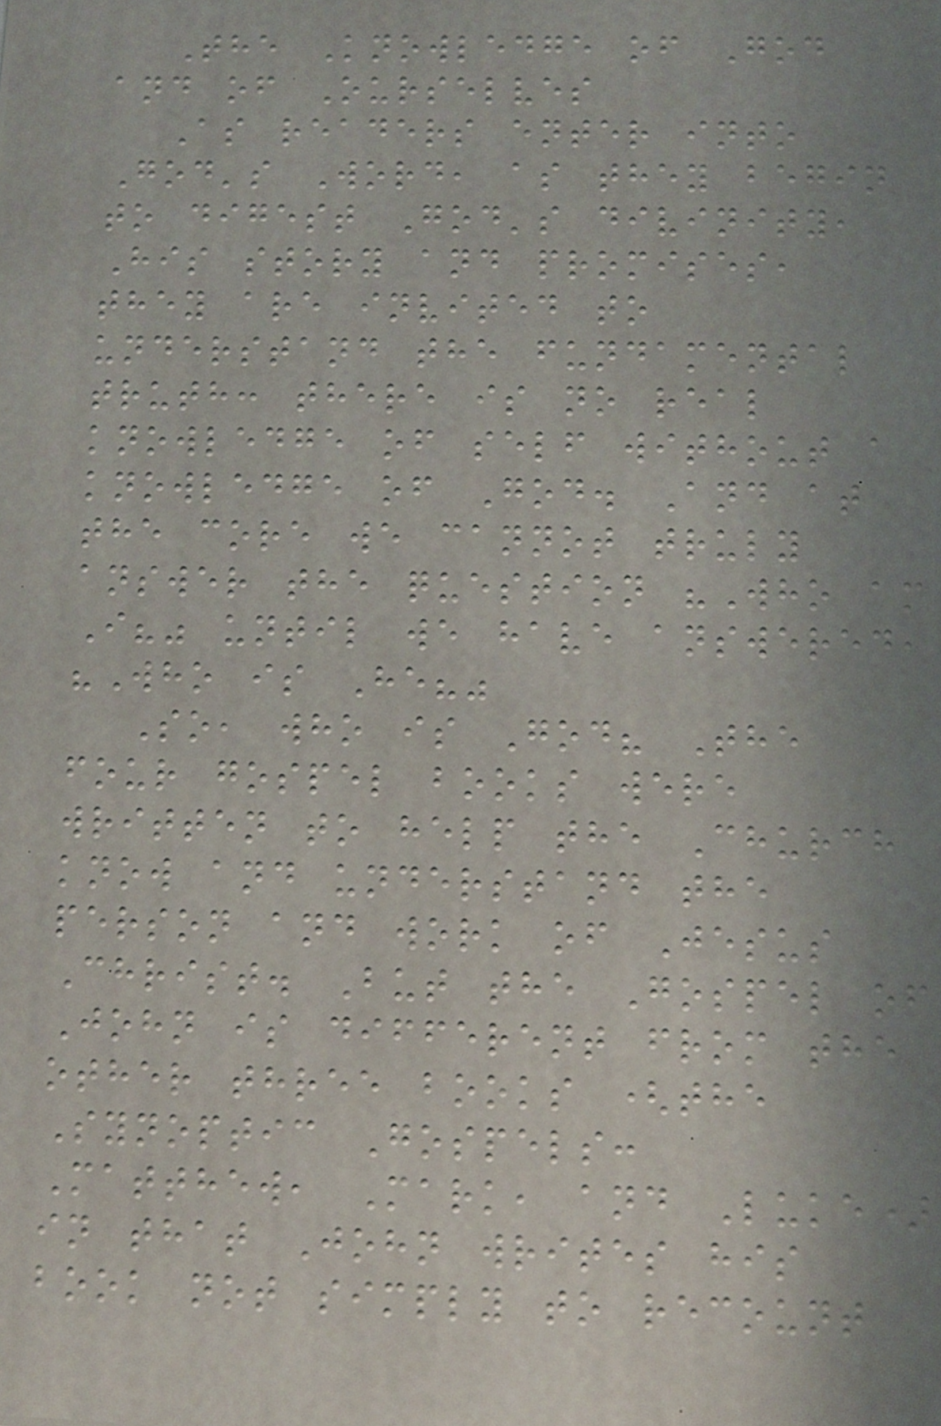The Knowledge of God
and of Ourselves
As readers enter into
God's Word, as they begin
to digest God's divinity,
His story and promises,
they are invited to
understand the fundamental
truth: there is no real
knowledge of self without a
knowledge of God. And at
the core we cannot truly
answer the question "Who am
I?" until we have answered,
"Who is He?"
So, who is God? The
four gospel books were
written to help the Church
know and understand the
person and work of Jesus
Christ. But the Gospel of
John is different from the
other three books (the
Synoptic Gospels:
Matthew, Mark, and Luke)
in that John writes his
book not simply to recount
